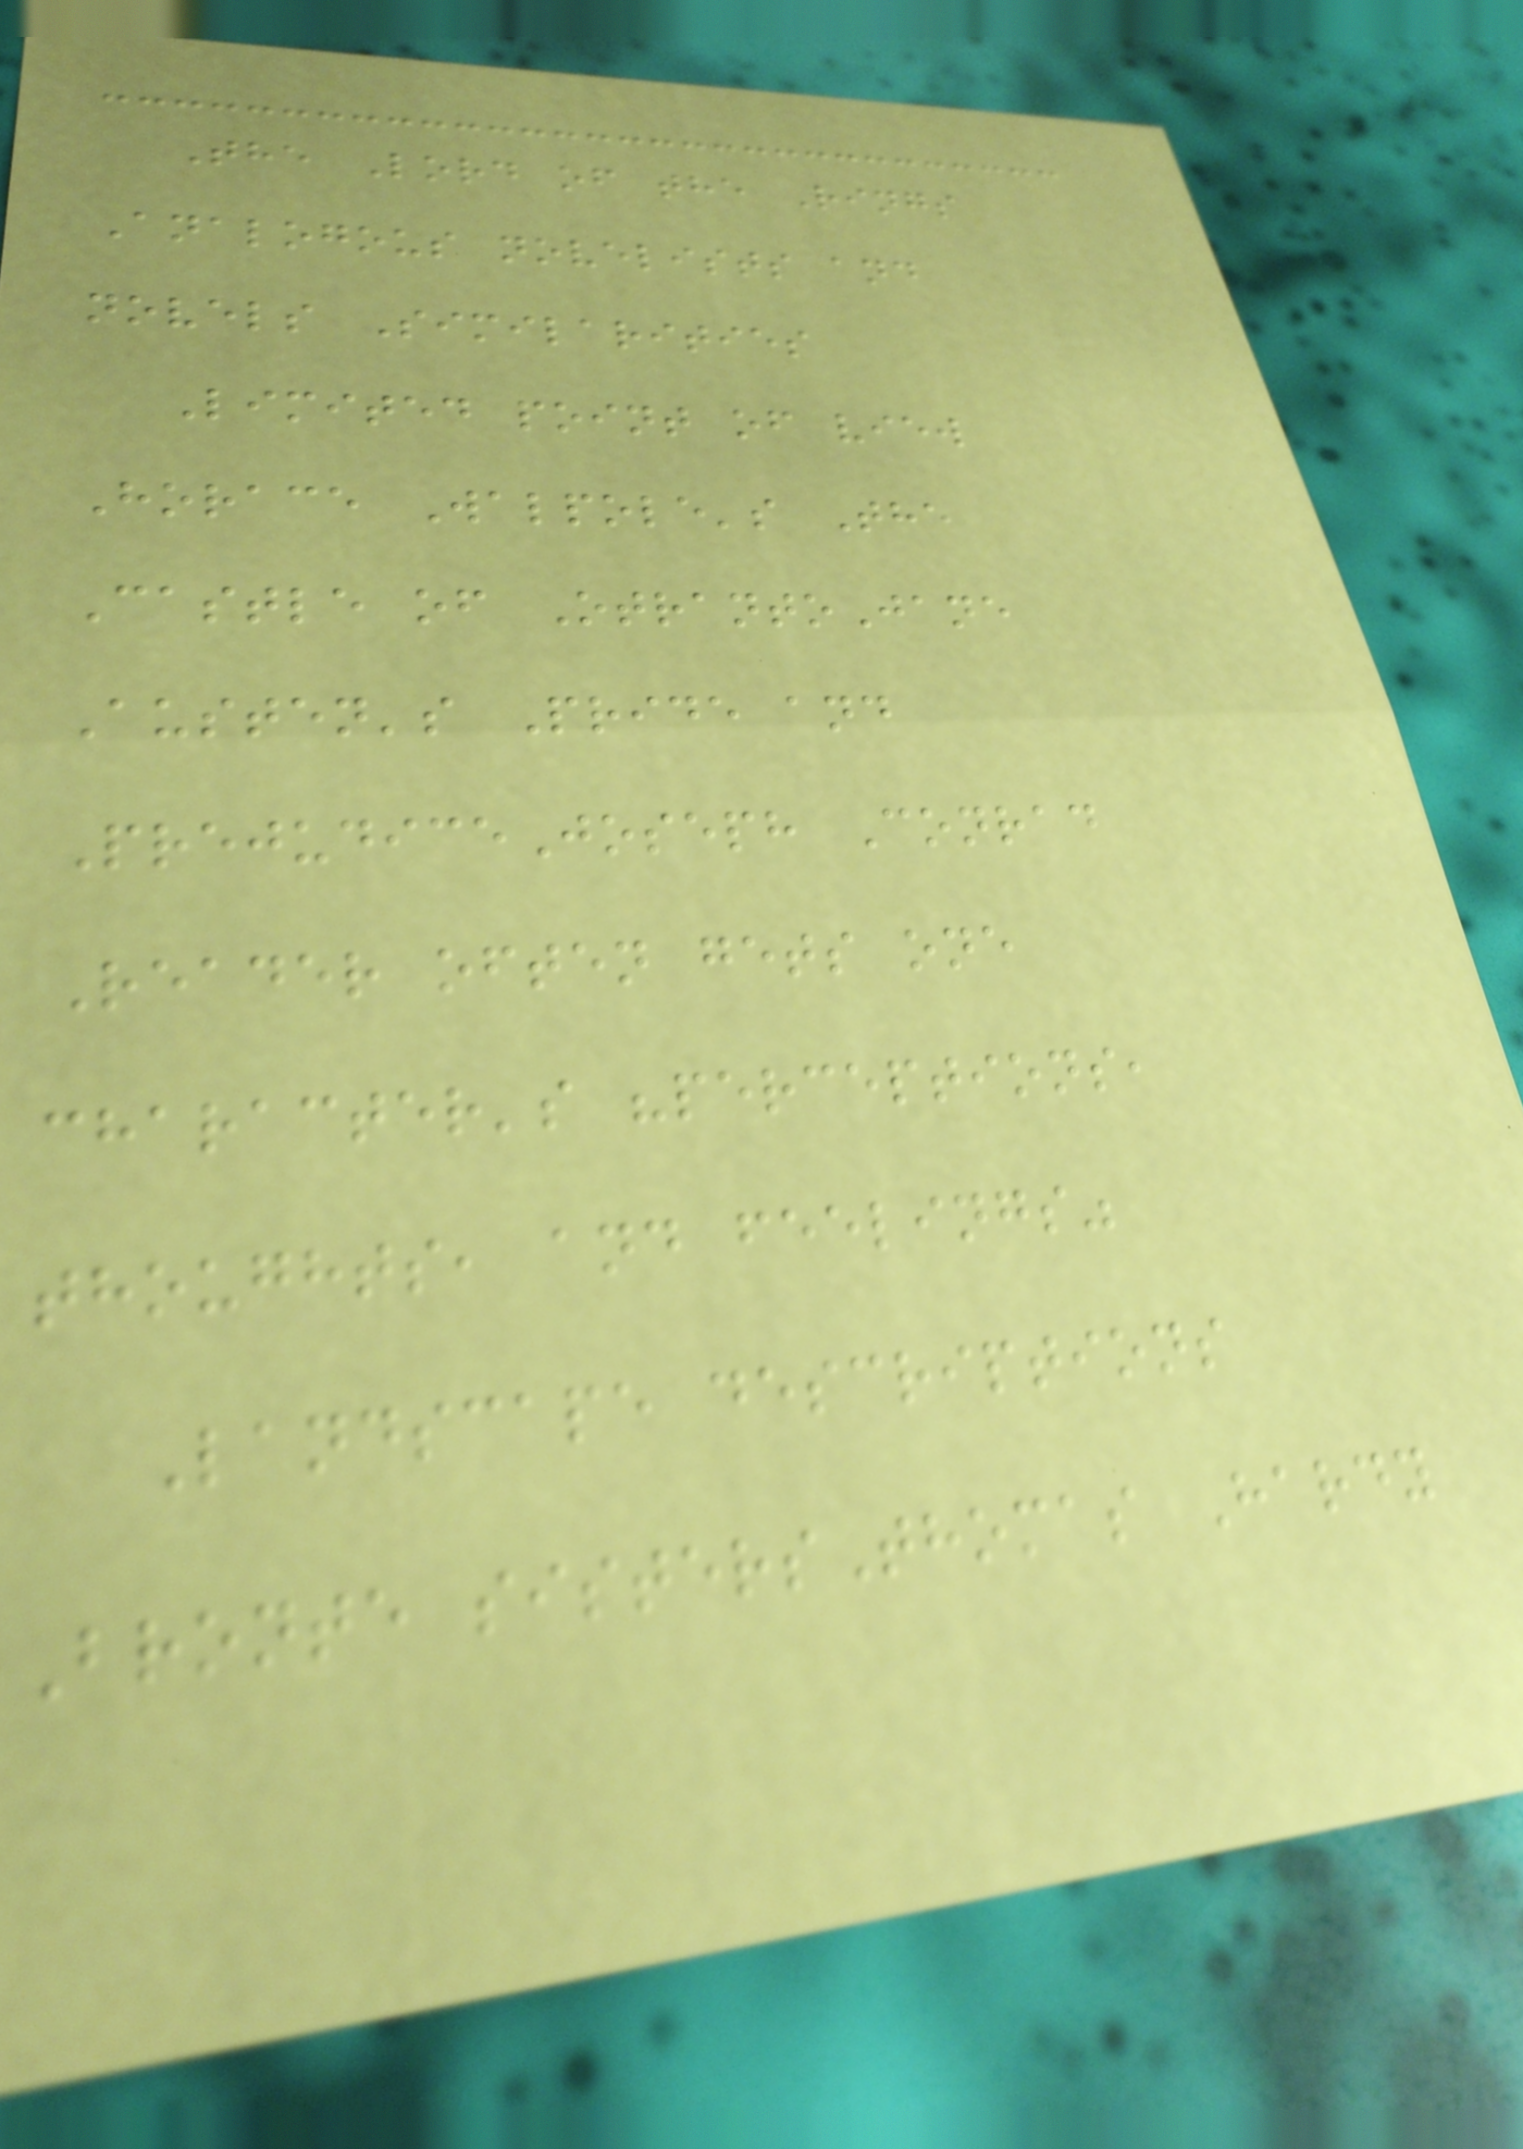The Lord of the Rings
Analogous novelists and
novels Similarities
Limited point of view
Horace Walpole's The
Castle of OtrantoJane
Austen's Pride and
PrejudiceJoseph Conrad
Reader often gets one
character's "perceptions,
thoughts, and feelings"
Landscape descriptions
Bronte sistersThomas Hardy
